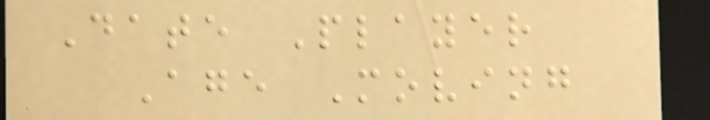Date Player
Age Moving
